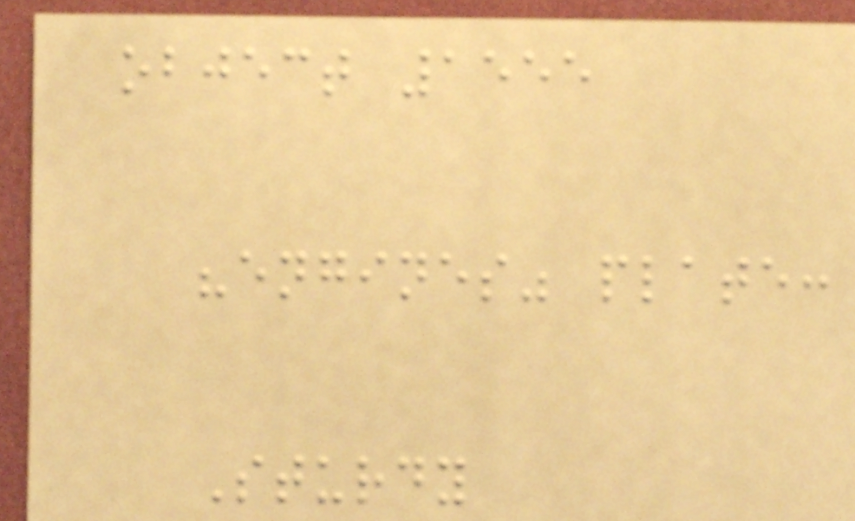object 1555
"engines" plate:
Sturdy
